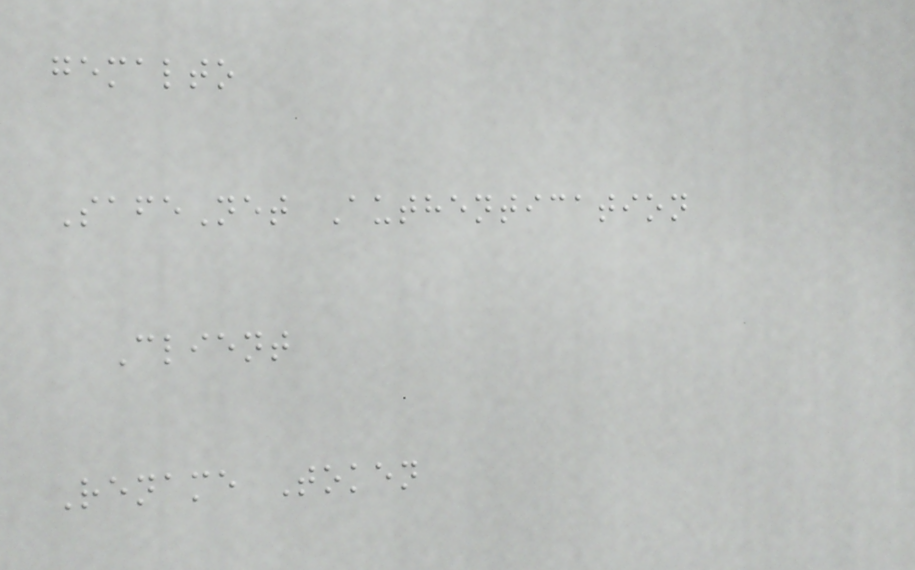gemalto
SafeNet Authentication
Client
Rename Token
